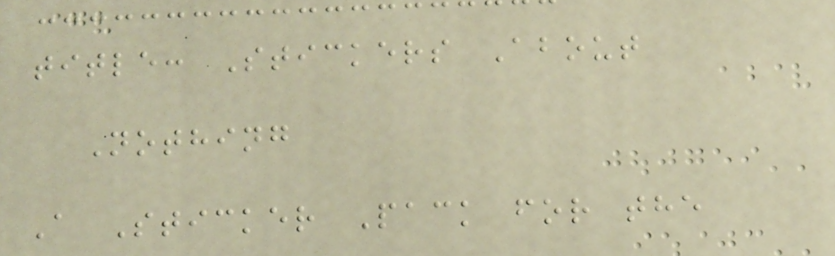title: Stickers About
Nothing
A Sticker Pack for the
